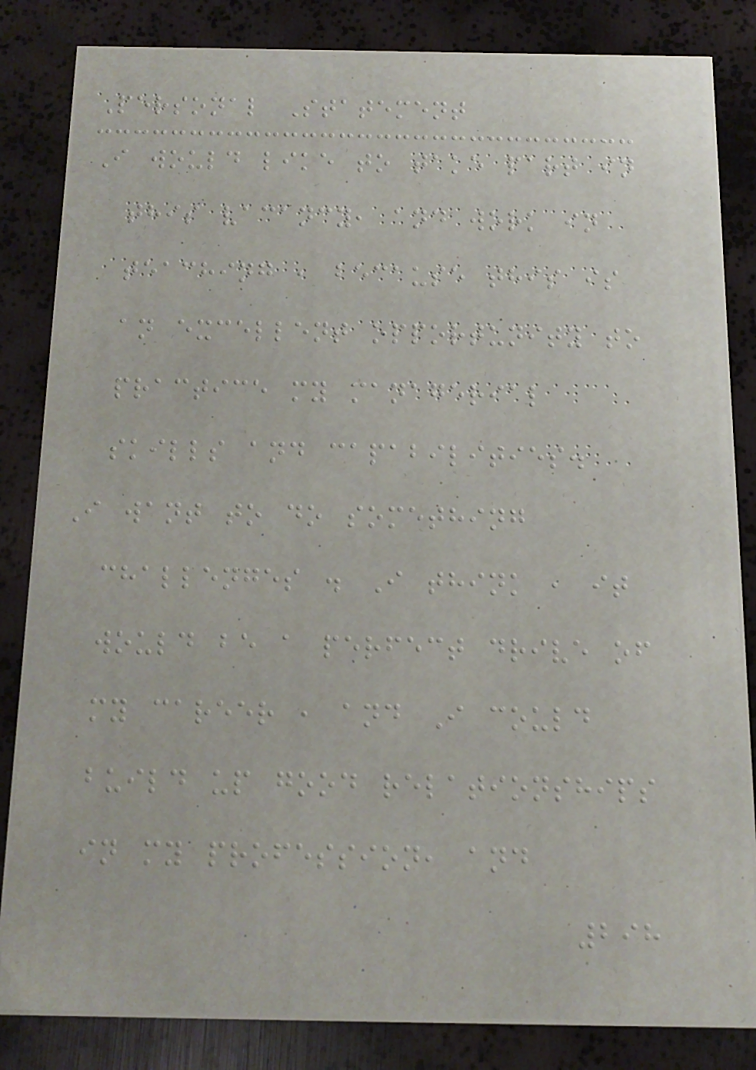Personal Statement
I would like to take part in
this vacancy, and work in
teaching , because this is
an excellent opportunity to
practice my managerial
skills and capabilities.
I want to do something
challenges . I think , it
would be a perfect drive of
my career , and I could
build up good relationships
in my profession, and
298
